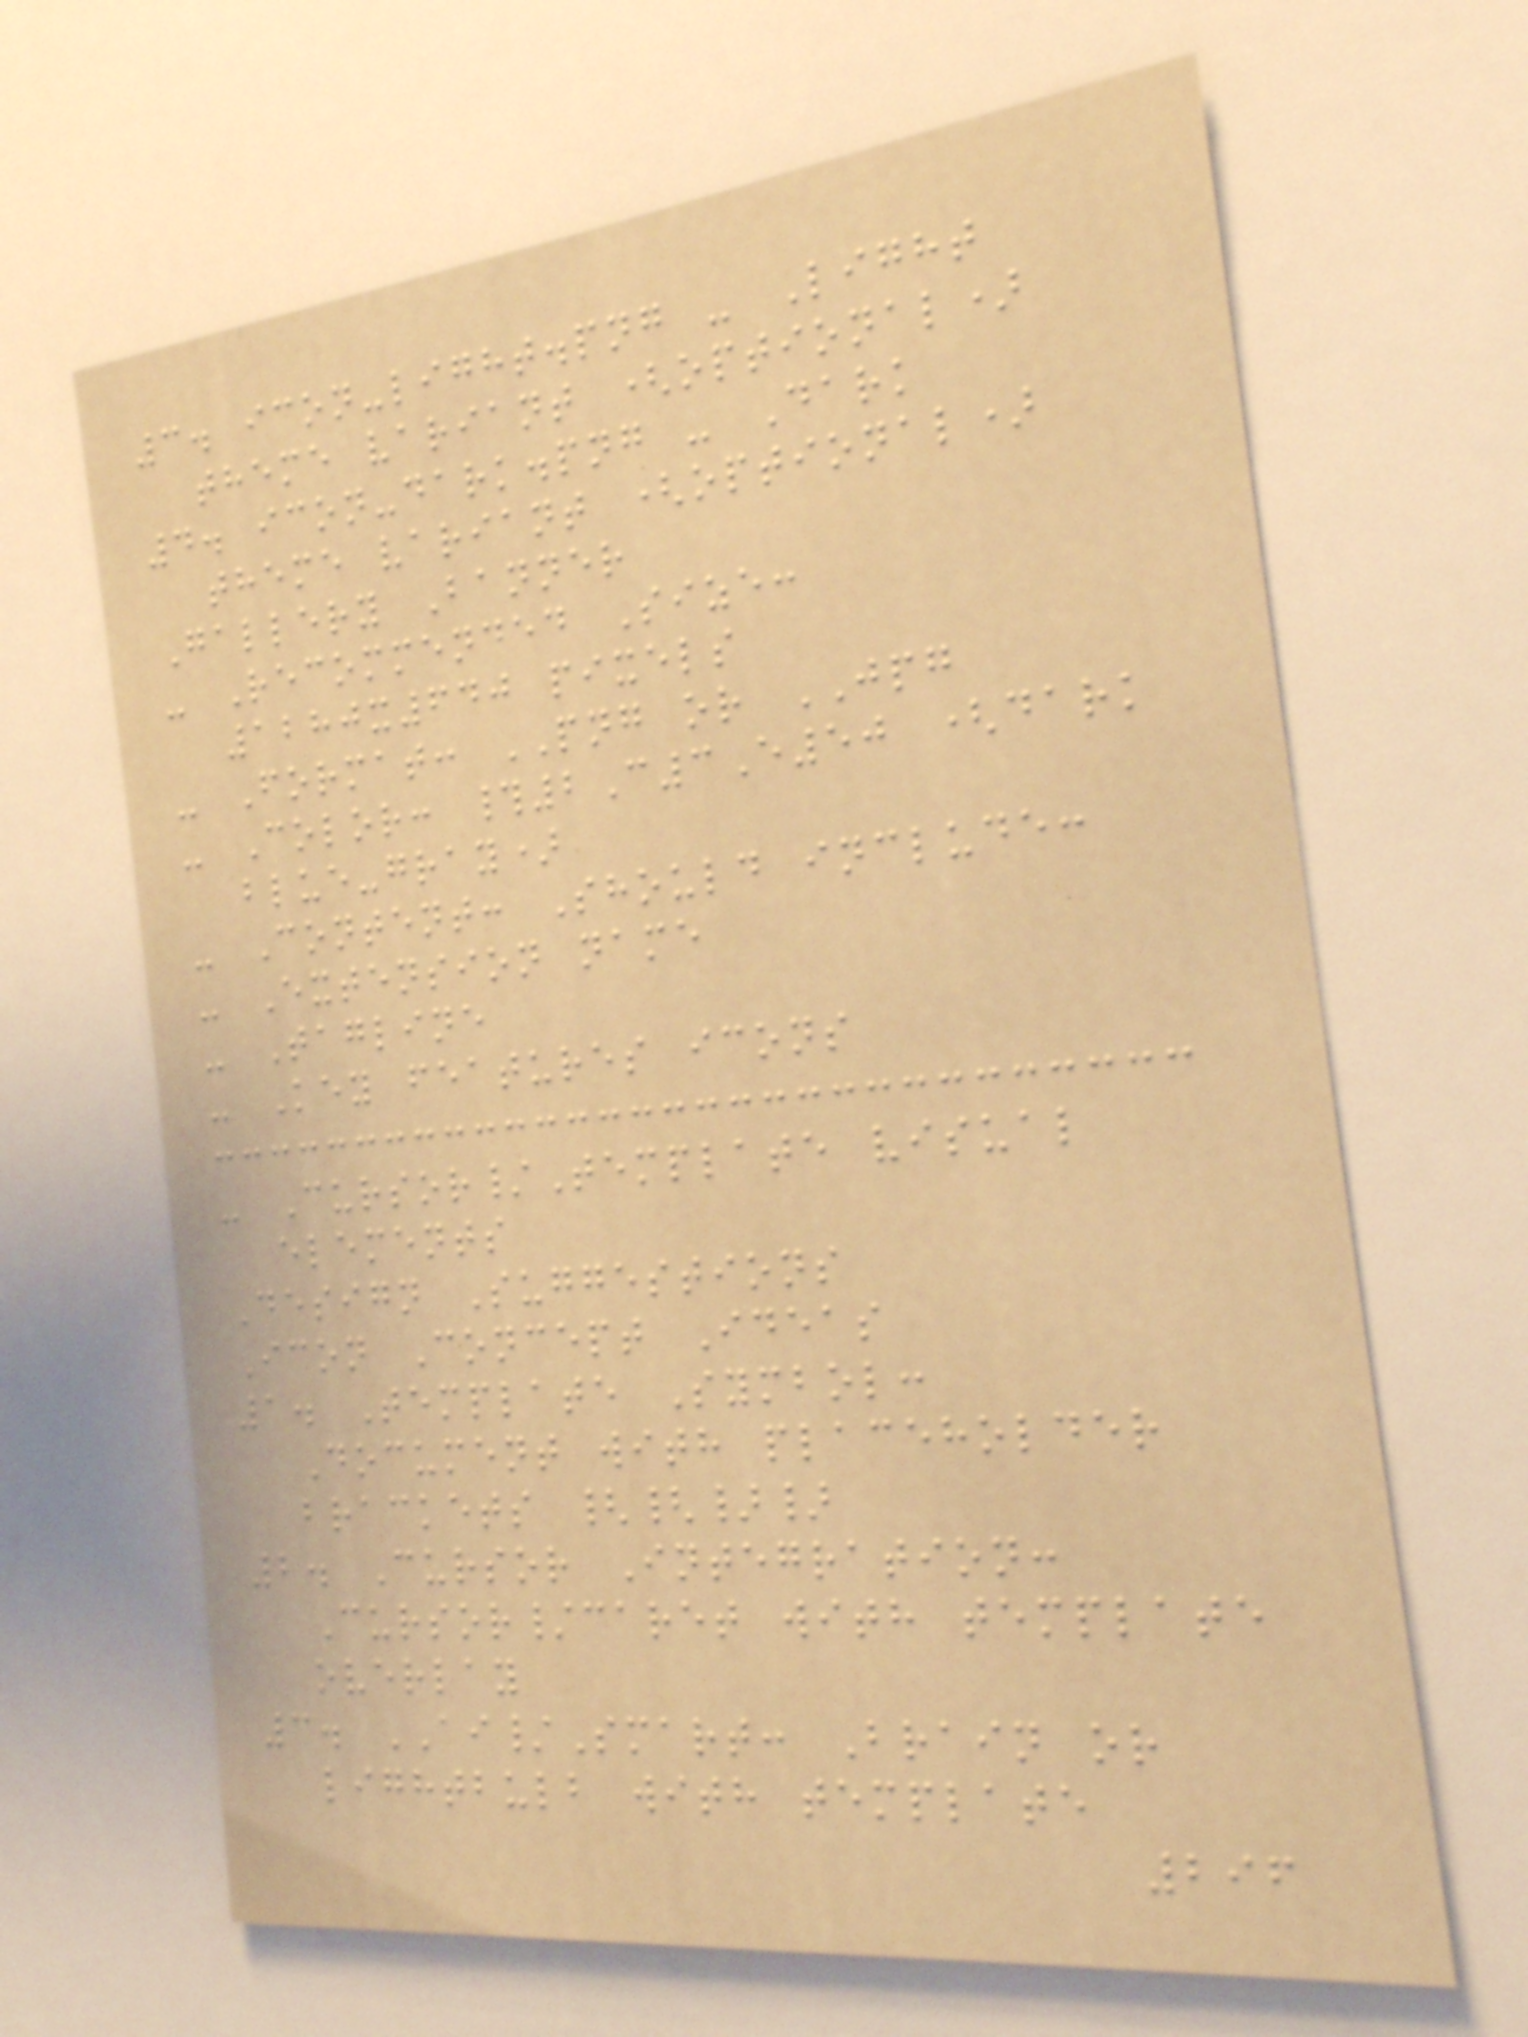3. icon-light.png - Light
theme variant (optional)
4. icon-dark.png - Dark
theme variant (optional)
Gallery Banner
- Recommended Size:
1280x640 pixels
- Format: PNG or JPG
- Color: #2C3E50 (dark
blue-gray)
- Content: Should include:
- Extension name
- Tagline
- Key features icons
- Cursor/Template visual
elements
Design Suggestions
Icon Concept Ideas
1. Template Symbol:
Document with placeholder
brackets {{}}
2. Cursor Integration:
Cursor/caret with template
overlay
3. AI/Smart: Brain or
lightbulb with template
296
